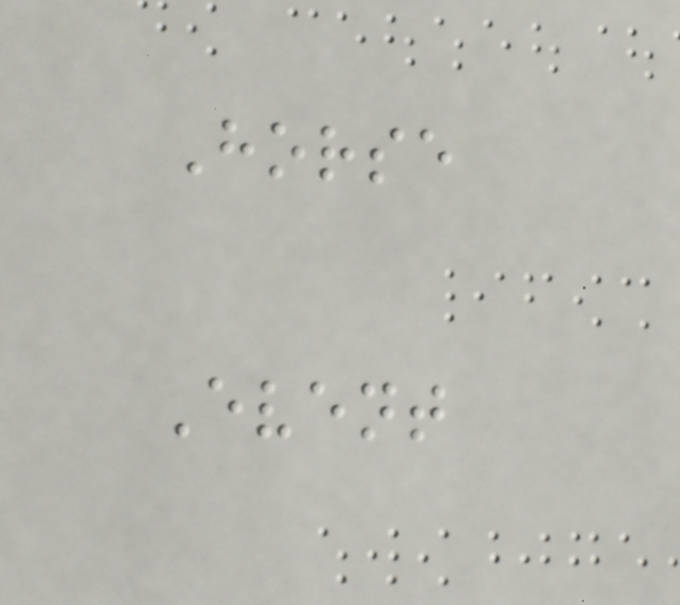Horse
Event
